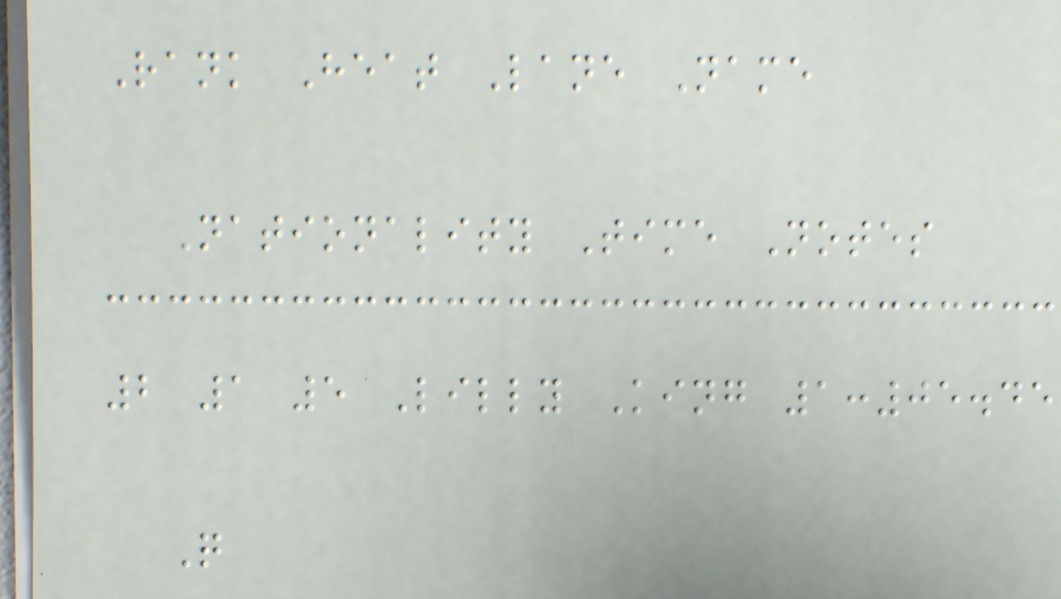Rank Heat Lane Name
Nationality Time Notes
2 1 5 Lilly King 1:05.45
Q
